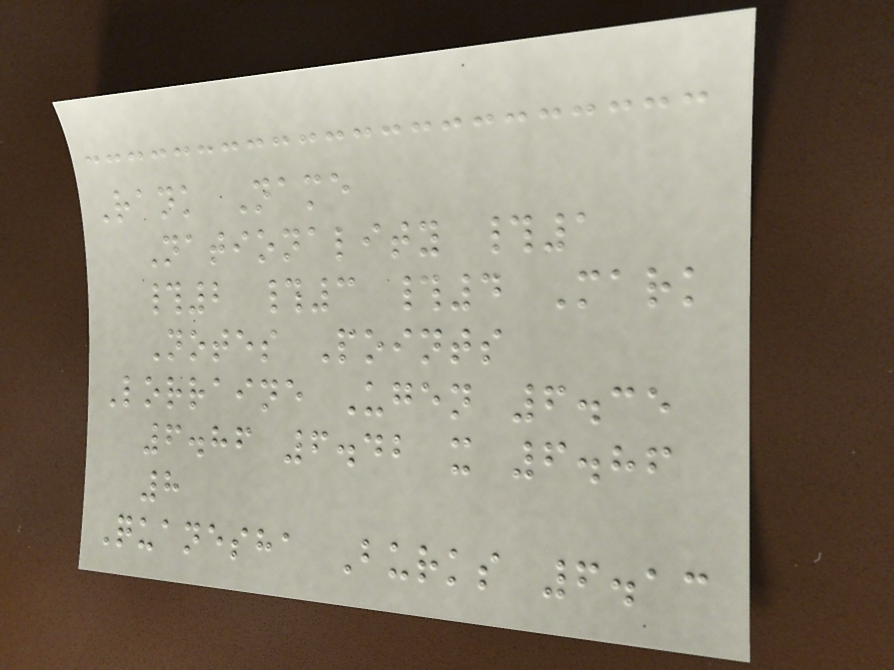Rank Name
Nationality #1
#2 #3 #4 Mark
Notes Points
Lorraine Ugen 6.35
6.86 6.42 x 6.86
8
Quanesha Burks 6.13
